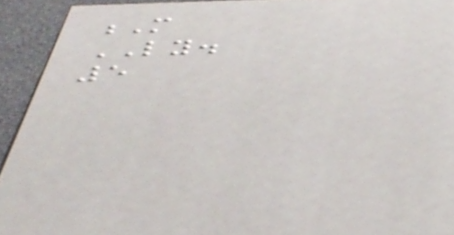M
LY.
5
